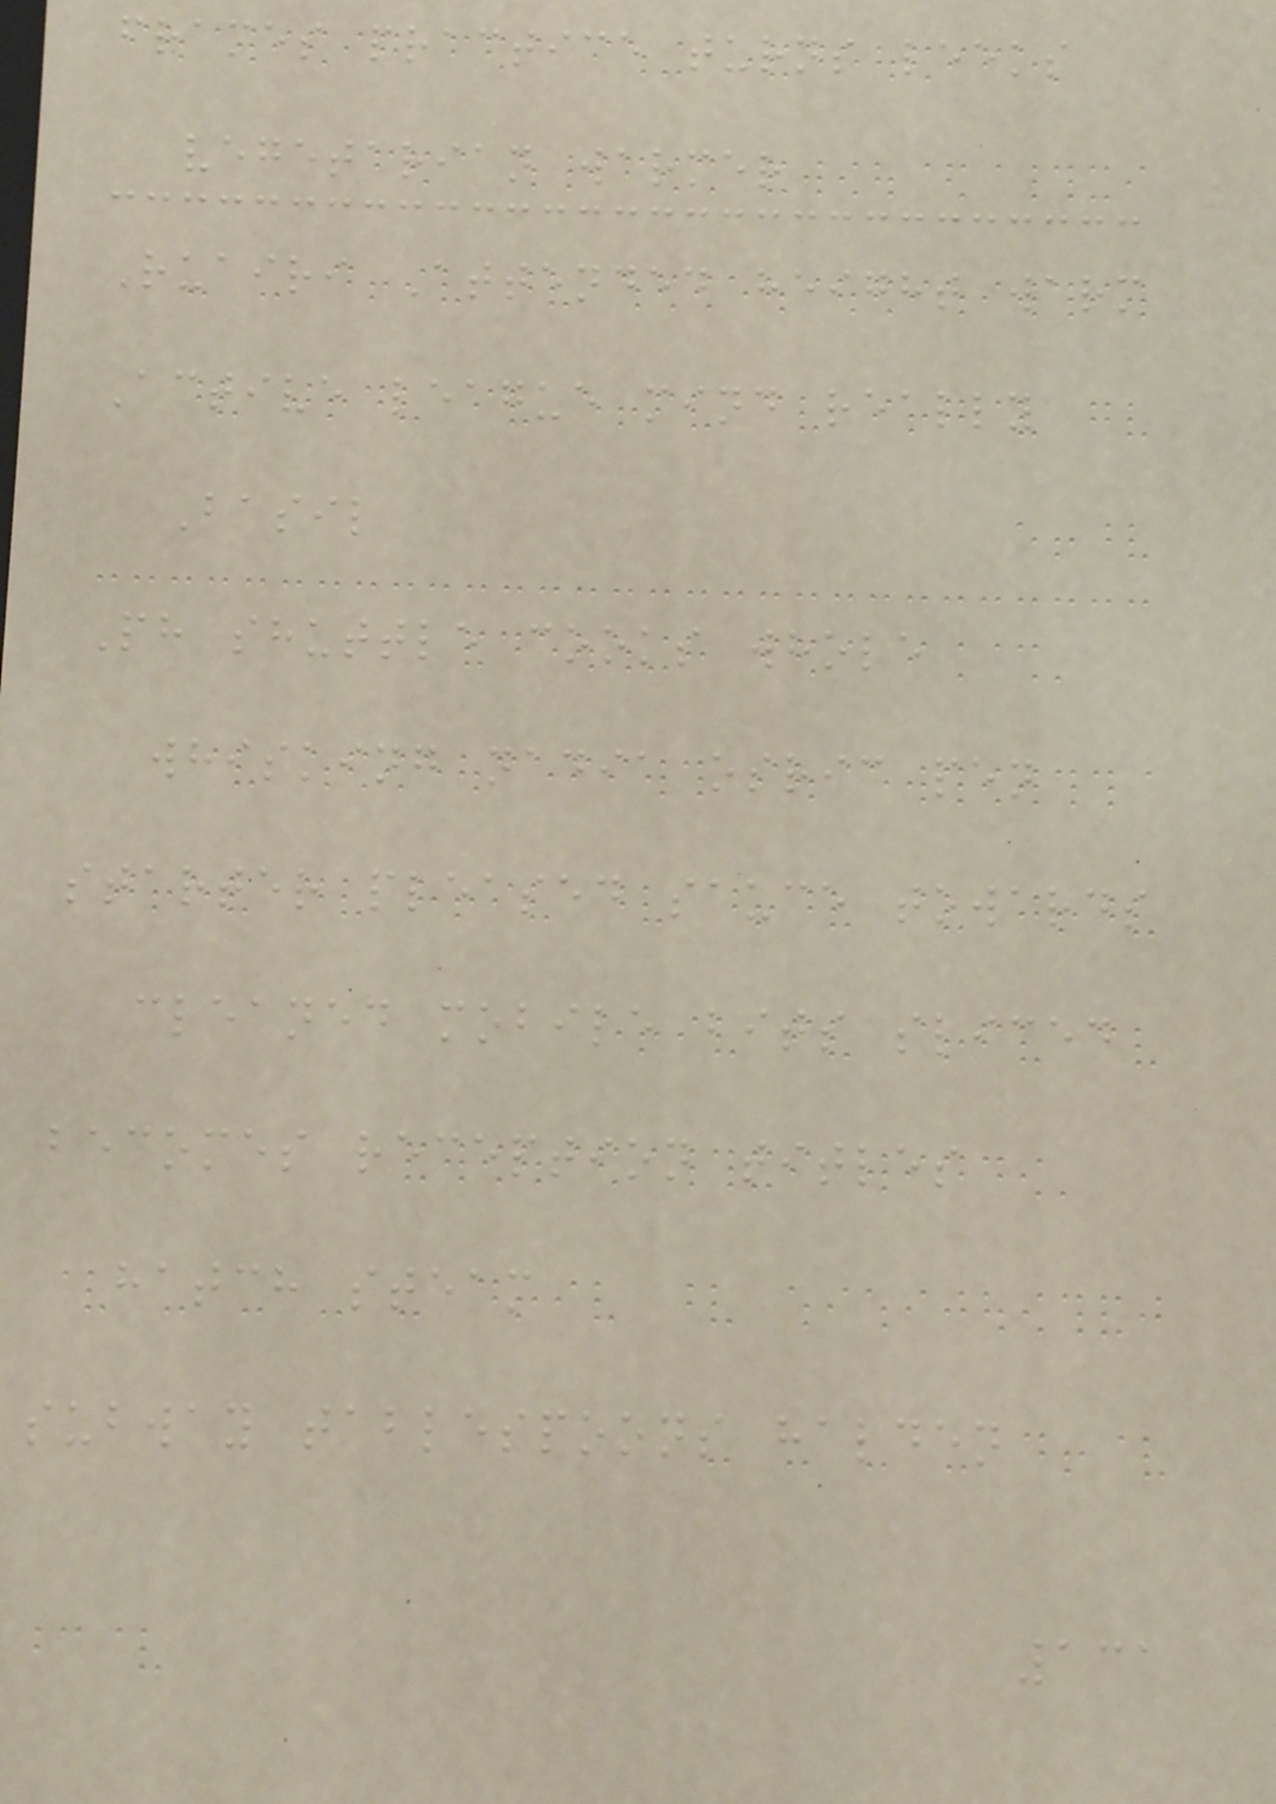frames practice turns leeks
vegetarian warmer
Ruairi Attended height warm
Active league mind really
Basil
Ph shuttle cooks whole
whisking nadia osric pen
starter pleased sauce towards
cleaned mobile bits sliced
becomes reception titles
hatch steam
subway tablespoons halden
131
